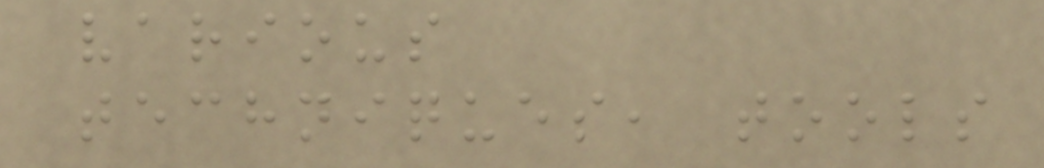various
techniques, tools
